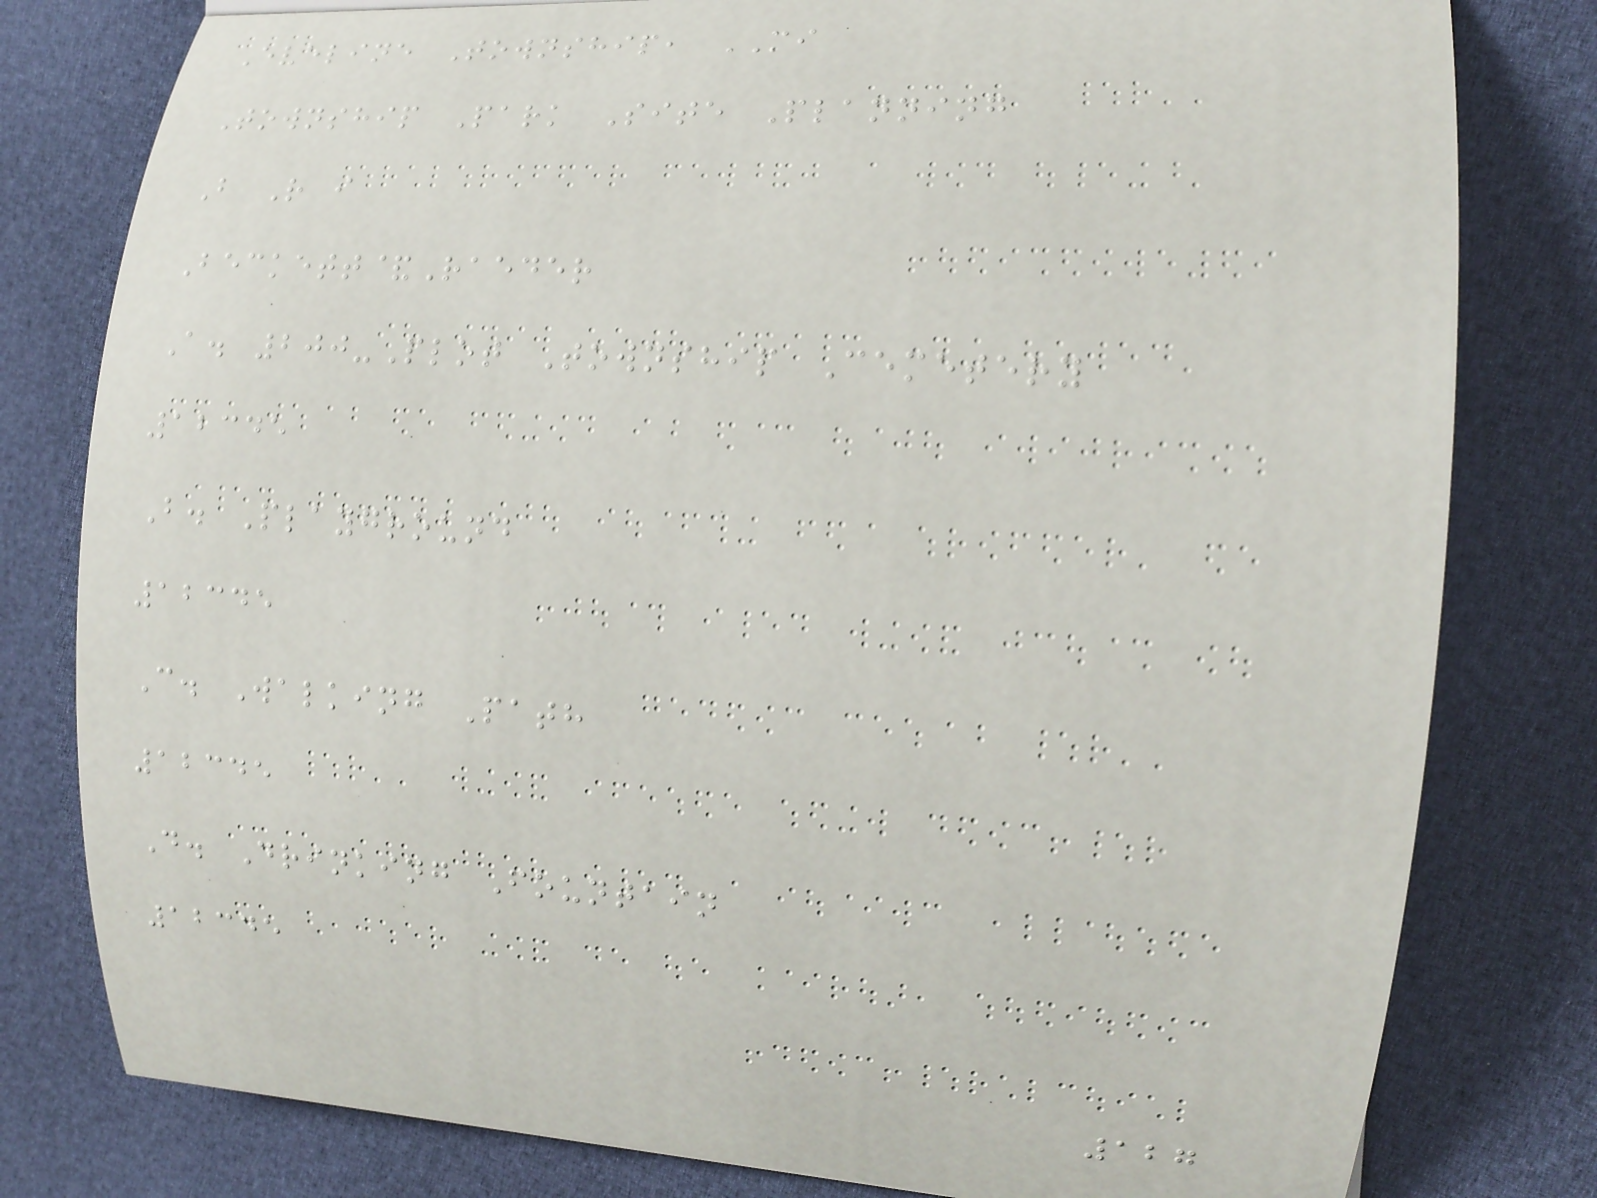Eveline Township, MI
Township Park Site Planning
B R i
Beckett&Raeder
A. 200-Plot Township Cemetery
12345
B. Playground
12345
C. Walking Path
12345
D. Drinking Fountain
12345
127
